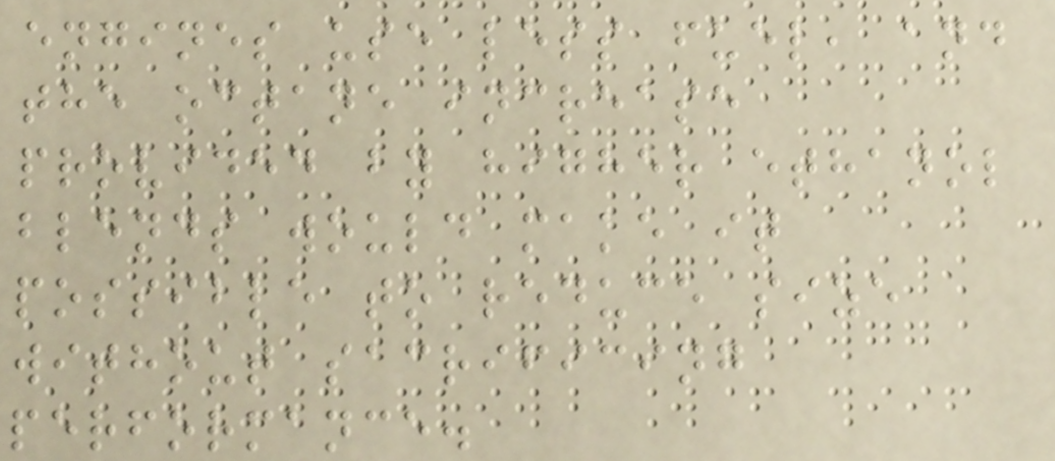engines use less fuel, and
the octane increase
provided by higher ethanol
blends would make it
possible to reduce size
without sacrificing
performance.
